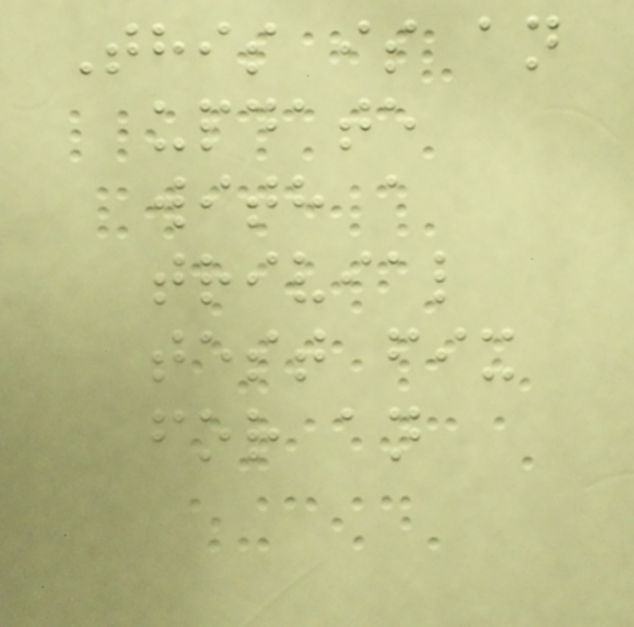This is an
update
with a
trivial
test fix
for an
